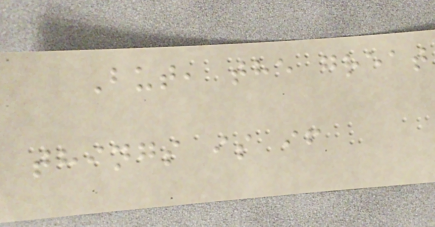But, the great
things is if
